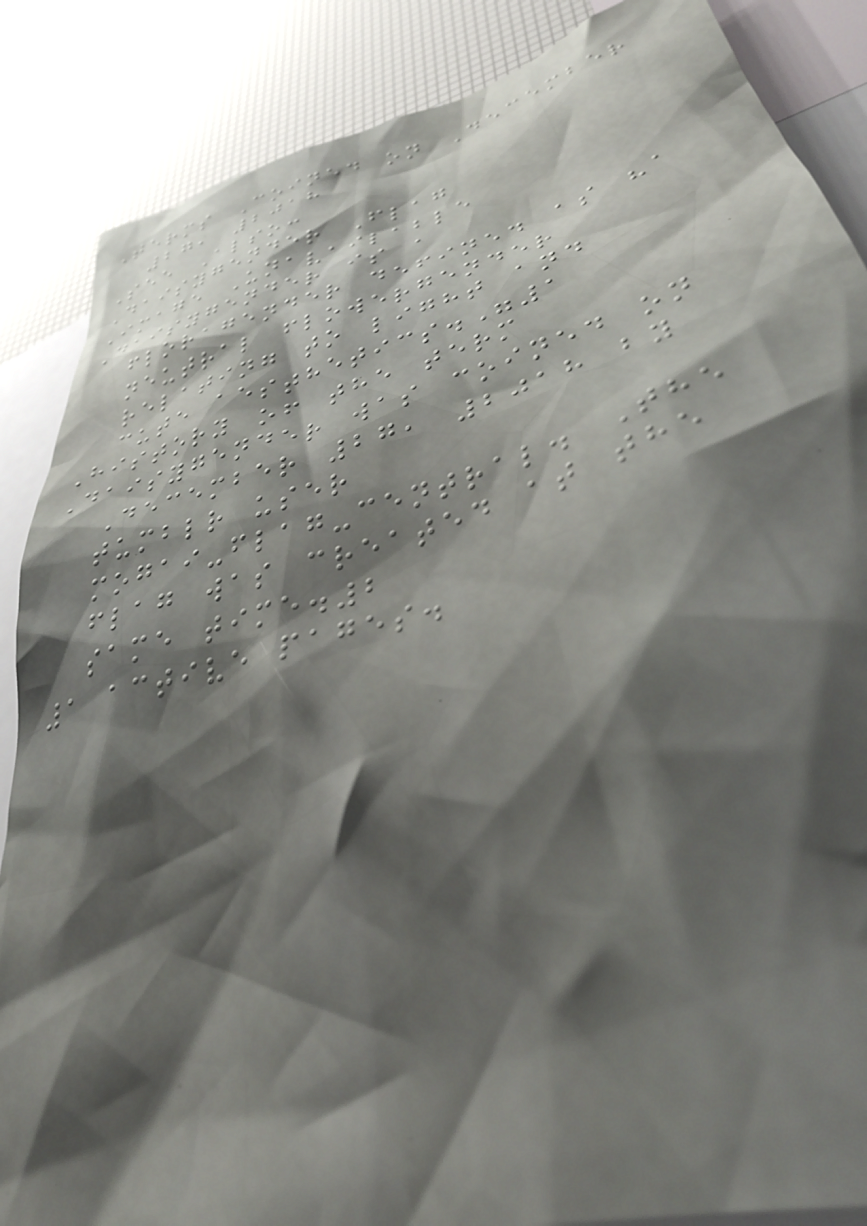Terms Coined on December
27, 2018
See Also:
Daisygender Flag
Image Unavailable
Daisygender is a
floragender defined as "a
neutral flowergender
relating to light and
cute aesthetics."1
History of the term
Daisygender was coined on
December 27, 2018 by
tumblr user
mogai-flag-central. The
flag was created at the
same time.2
1 active pages.
